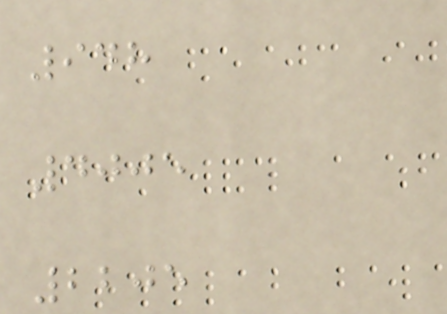948
4005
2205
